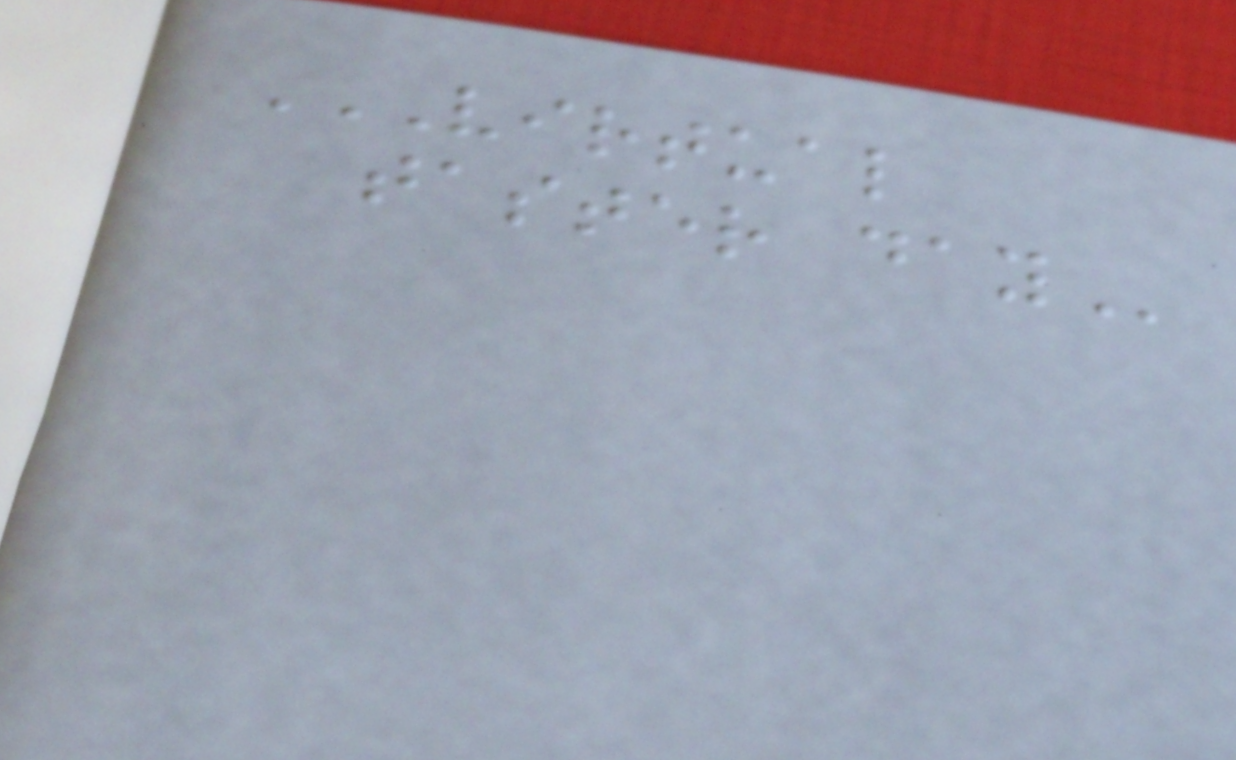VIRTUAL
TASTER DAY
